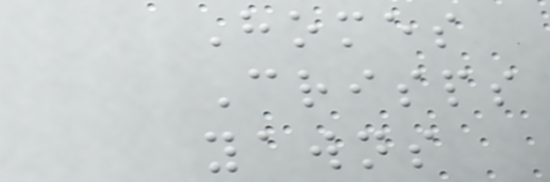Homes
Crisps
yawns
